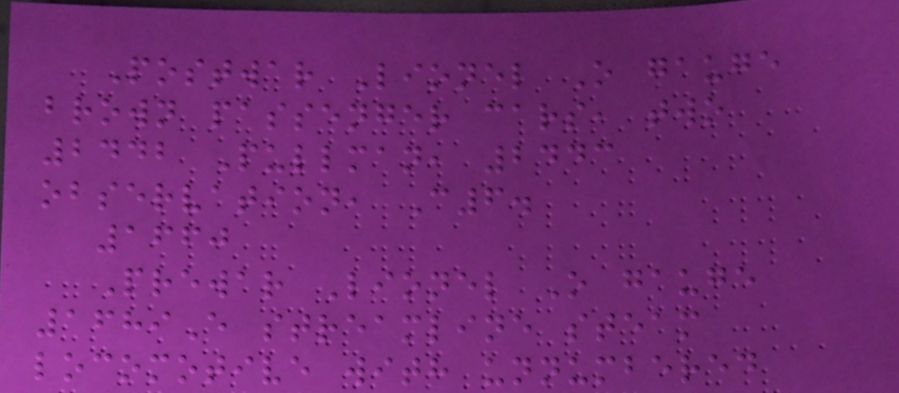Postwar Lionel O gauge
brown passenger cars, two
2442 Pullman, 2443
observation, C6.
1660
Prewar Lionel O gauge
1689E streamline steam
locomotive with unnumbered
